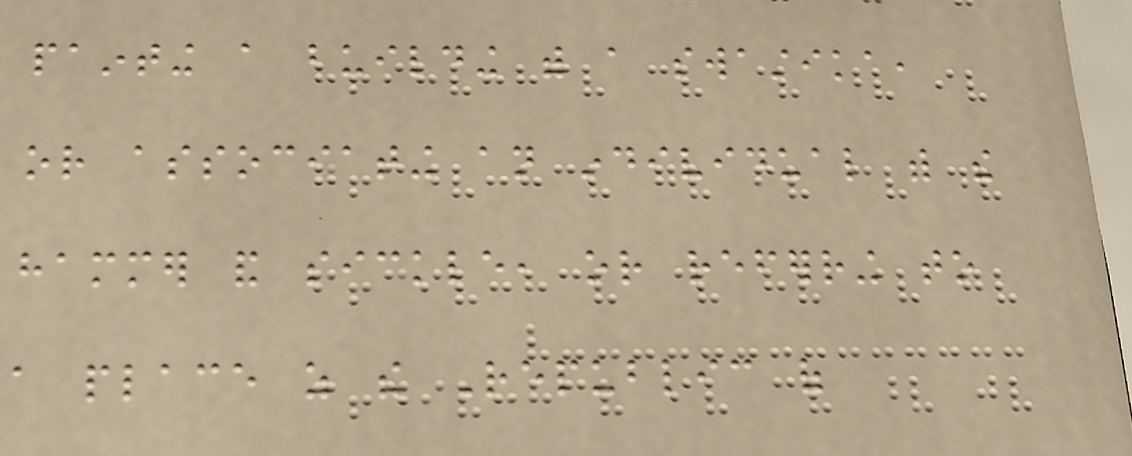painting a building with a swastika,
or associating an individual with the
hammer and sickle, or referring to
a place as the Republic of
